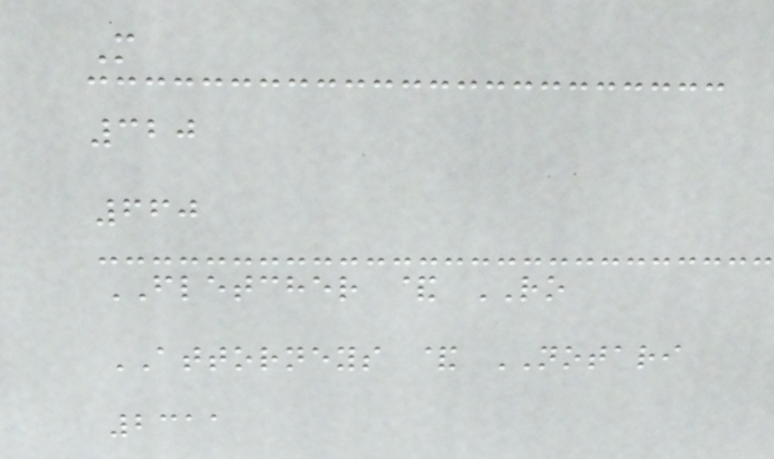M
320
660
FLETCHER & RO
ATTORNEYS & NOTARI
2311
